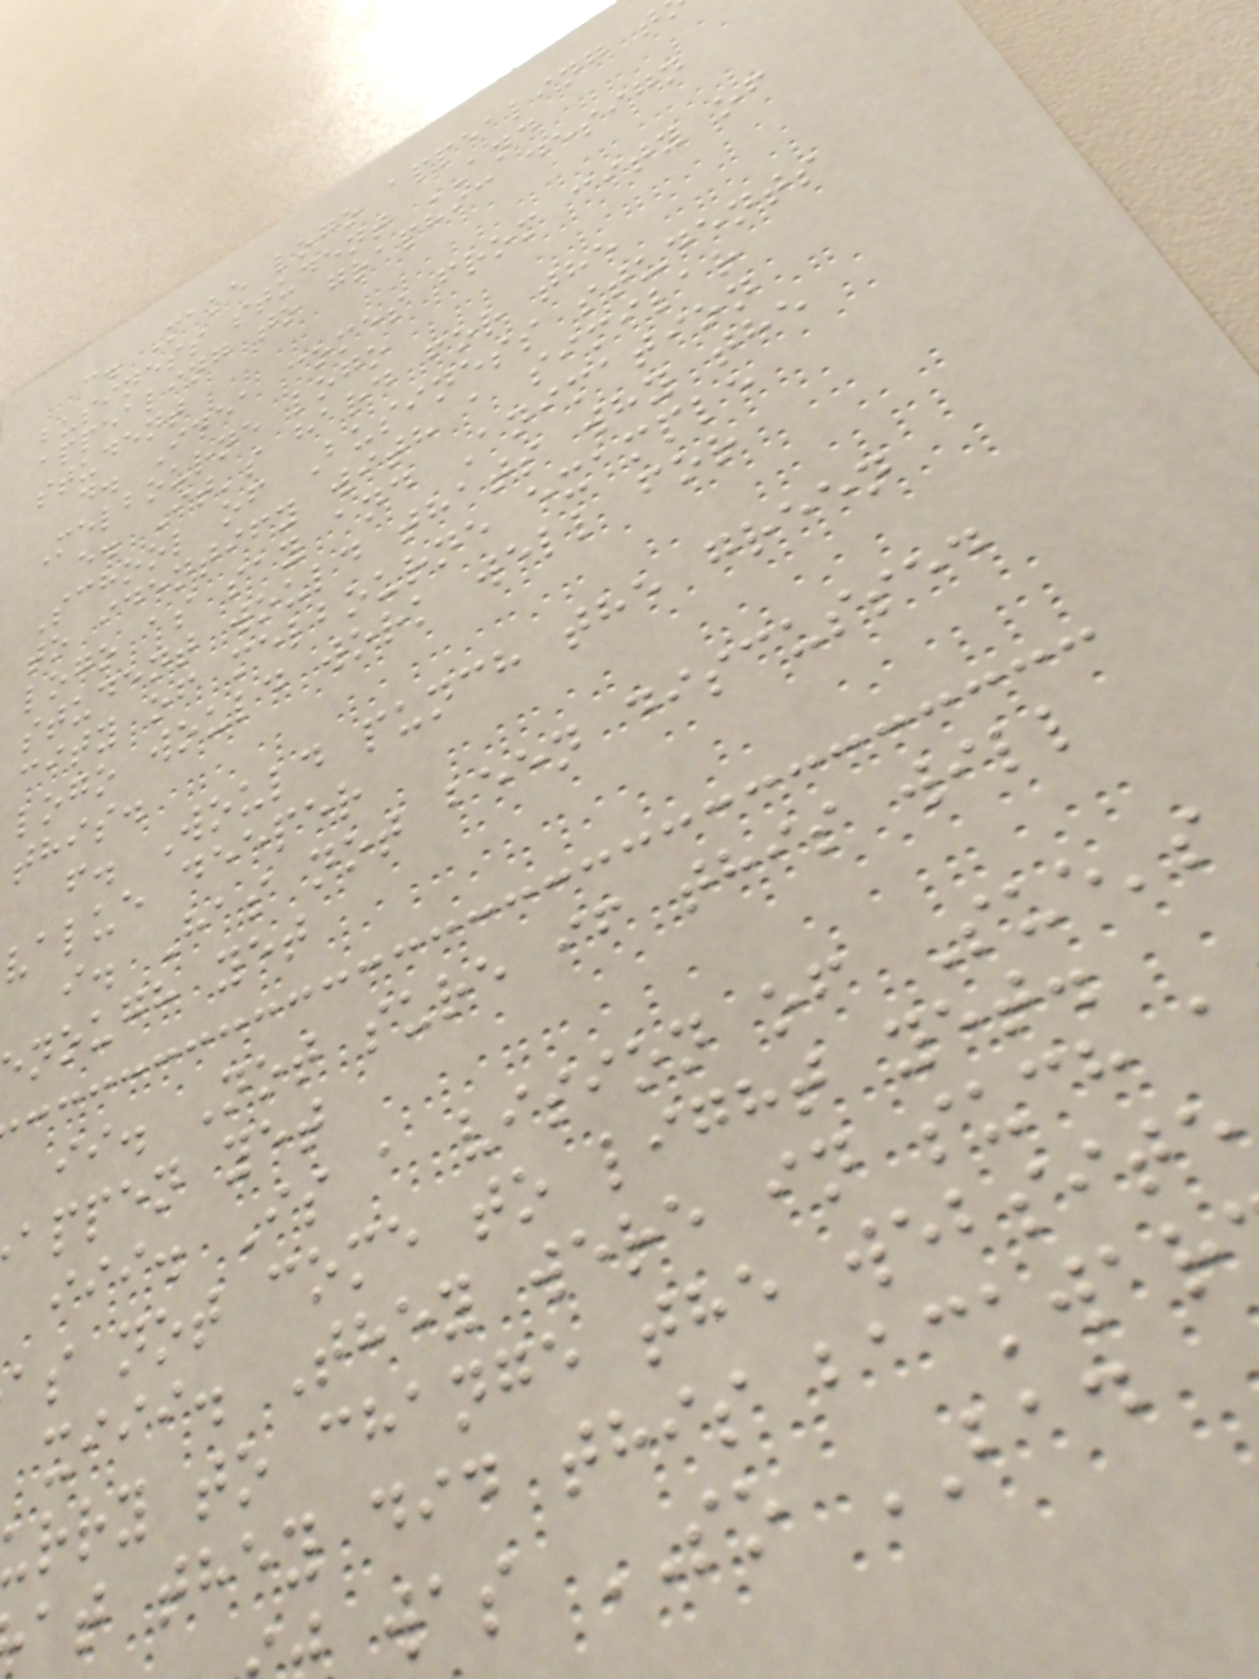c. Make logo appealing t
business student AND
appealing to graphic design
student
d. Idea comes from city of
Melbourne logo
e. It's hard for the
School of Business students
to identify with a similar
logo as say and Animation
student would thats why the
city of melbourne example
logo would work well for
this.
f. Would punch the green
value deeper
i. Has not been discussed
nough yet
ii. Not sure if this will
appen yet
iii. Is a vision of Sue's
as not come to light yet.
xiii. They were in such a
rry to change the website
at they did this backwar
was SO BAD
